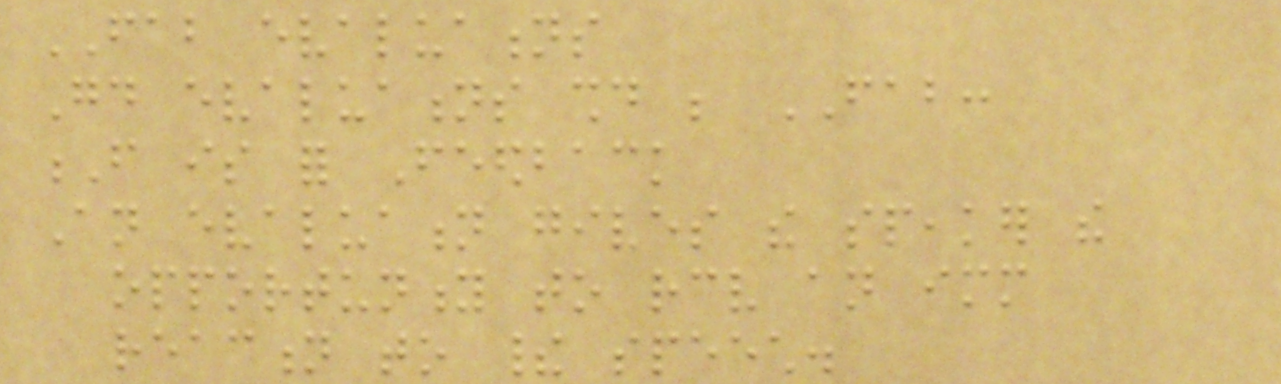FAB evaluations
Good evaluations should be FAB:
F is for Feedback
An evaluation gives the speaker the
opportunity to receive an immediate
reaction to their speech.
